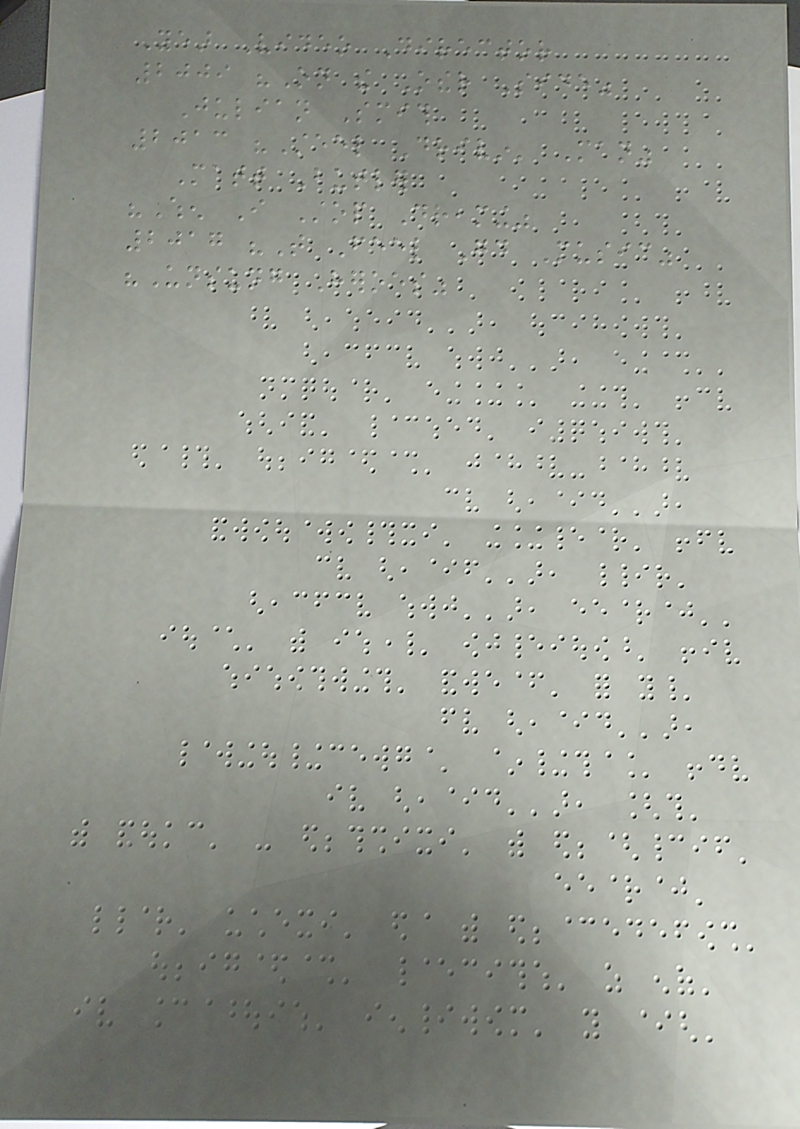Year Video Director
2009 "On the Other Side"
Julian Smith
2013 "Steel Drivin' Man"
Matt Butler
"When I Stop Dreaming"
2017 "That Feel Good Music"
"Unsung Heroes"
